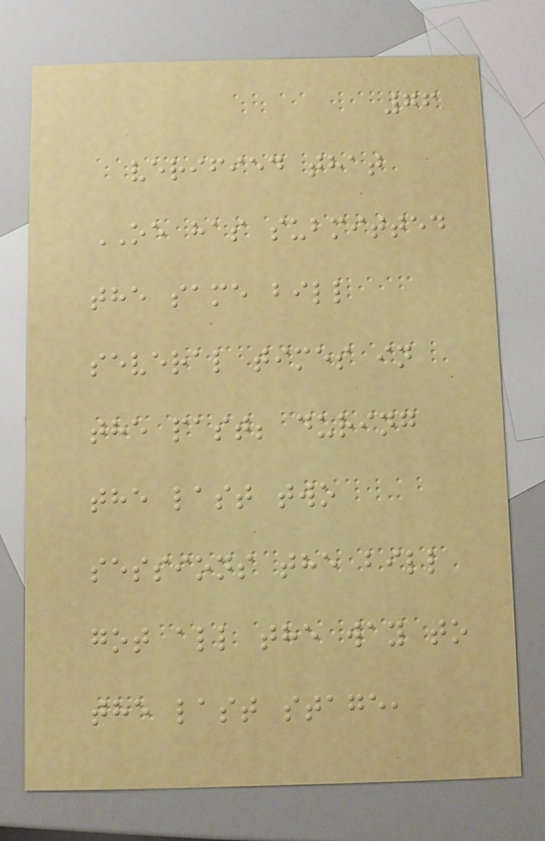76
verified that
OE has submitted
the same bill
several times in
the past; during
the last two
sessions the bill
got all the way to
the last stage,
